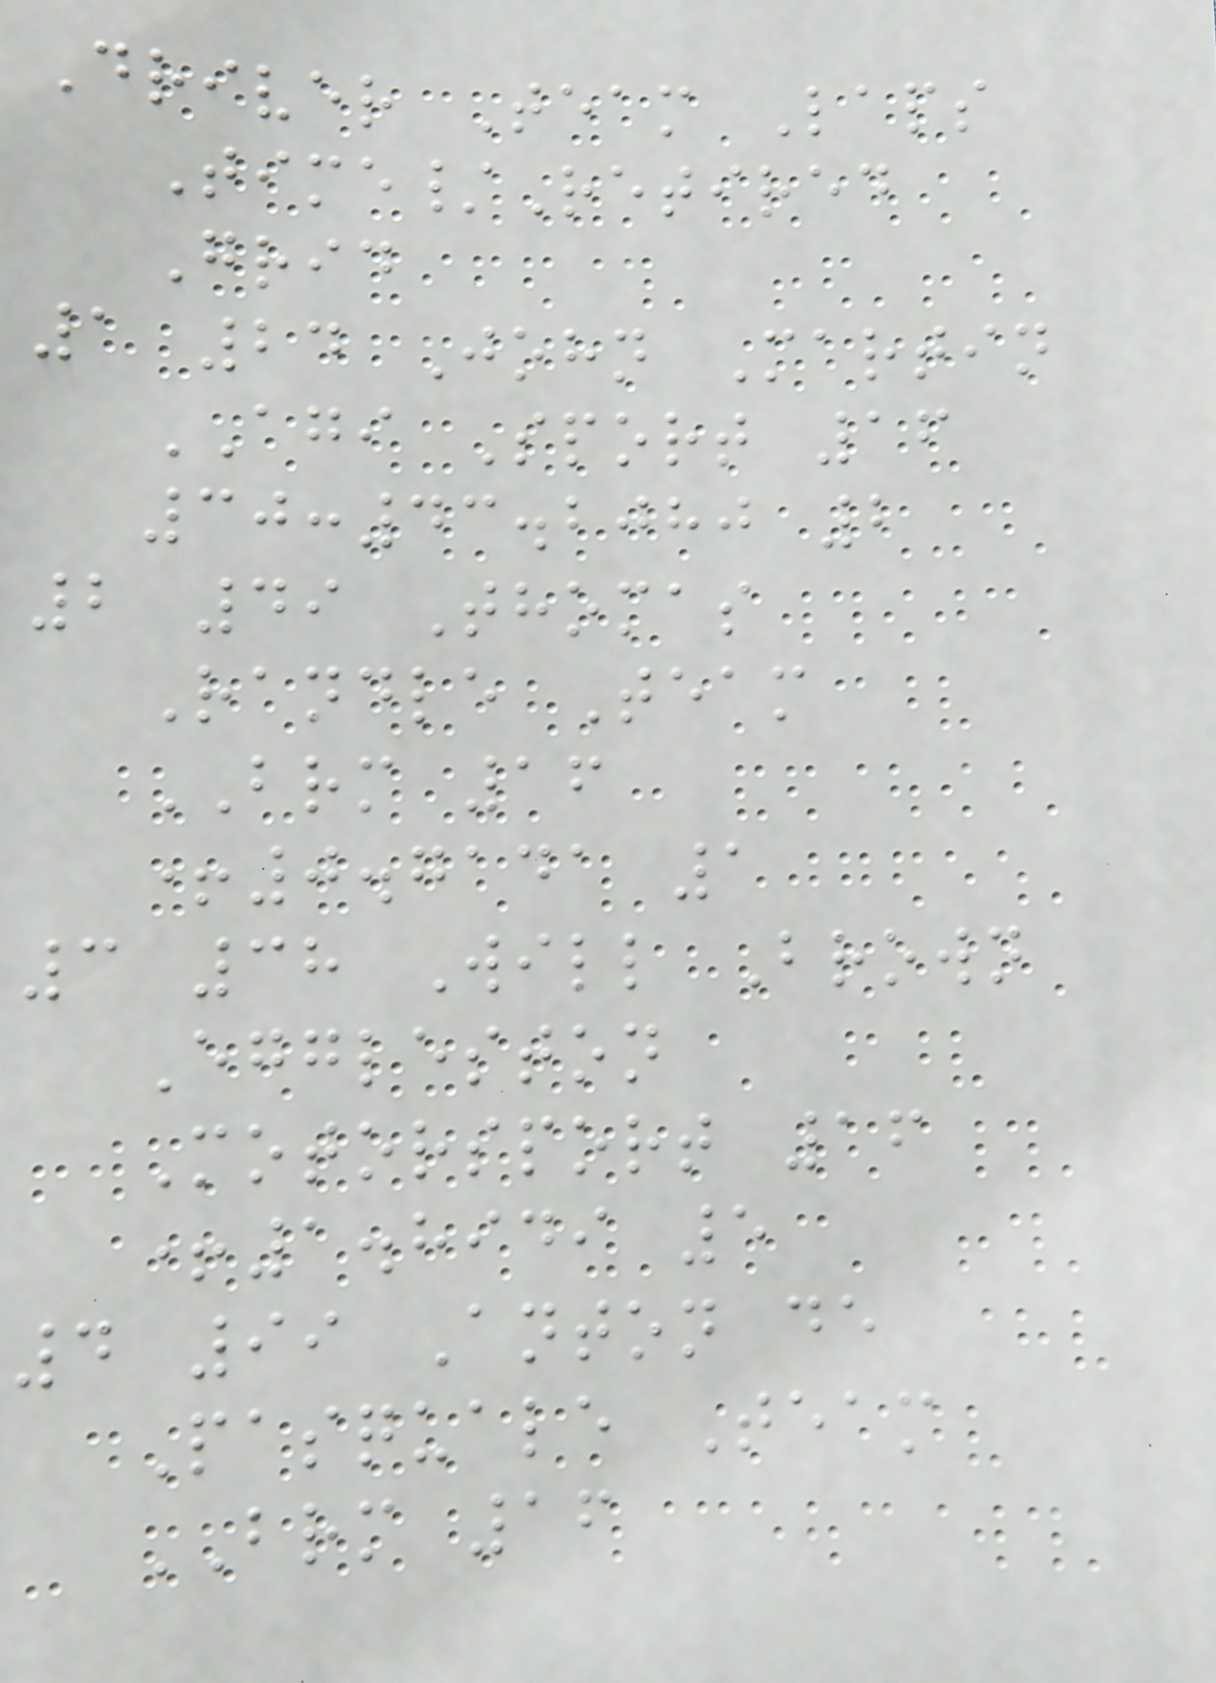Driver Team Laps
Time/Retired
Grid
1 24 John Martin
AGI Sport 16
30:43.2080 2
2 49 Thomas
Randle Team
BRM 16
+0.7141 1
3 38 Will Brown
Eggleston
Motorsport 16
+1.8949 5
4 99 Anton de
Pasquale Team
BRM 16
